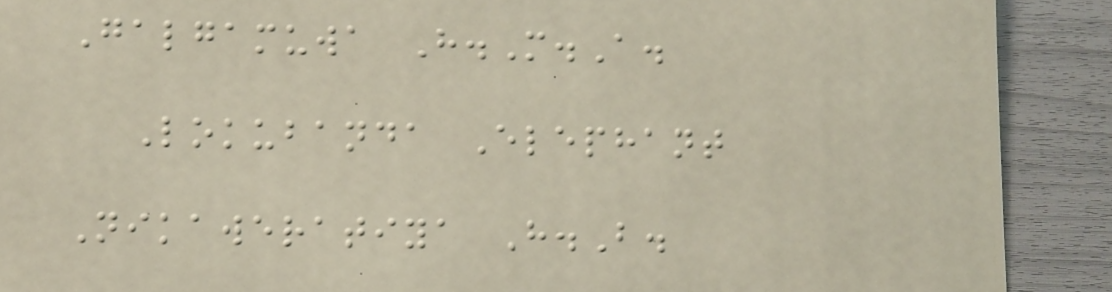Galgamuwa H.M.A.
Lokubanda Elephant
Nikaweratiya H.B.
